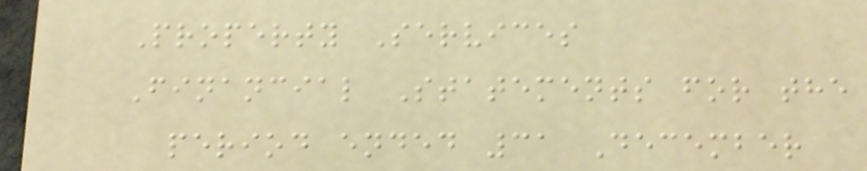Property Services
Financial Statements for the
period ended 31 December
